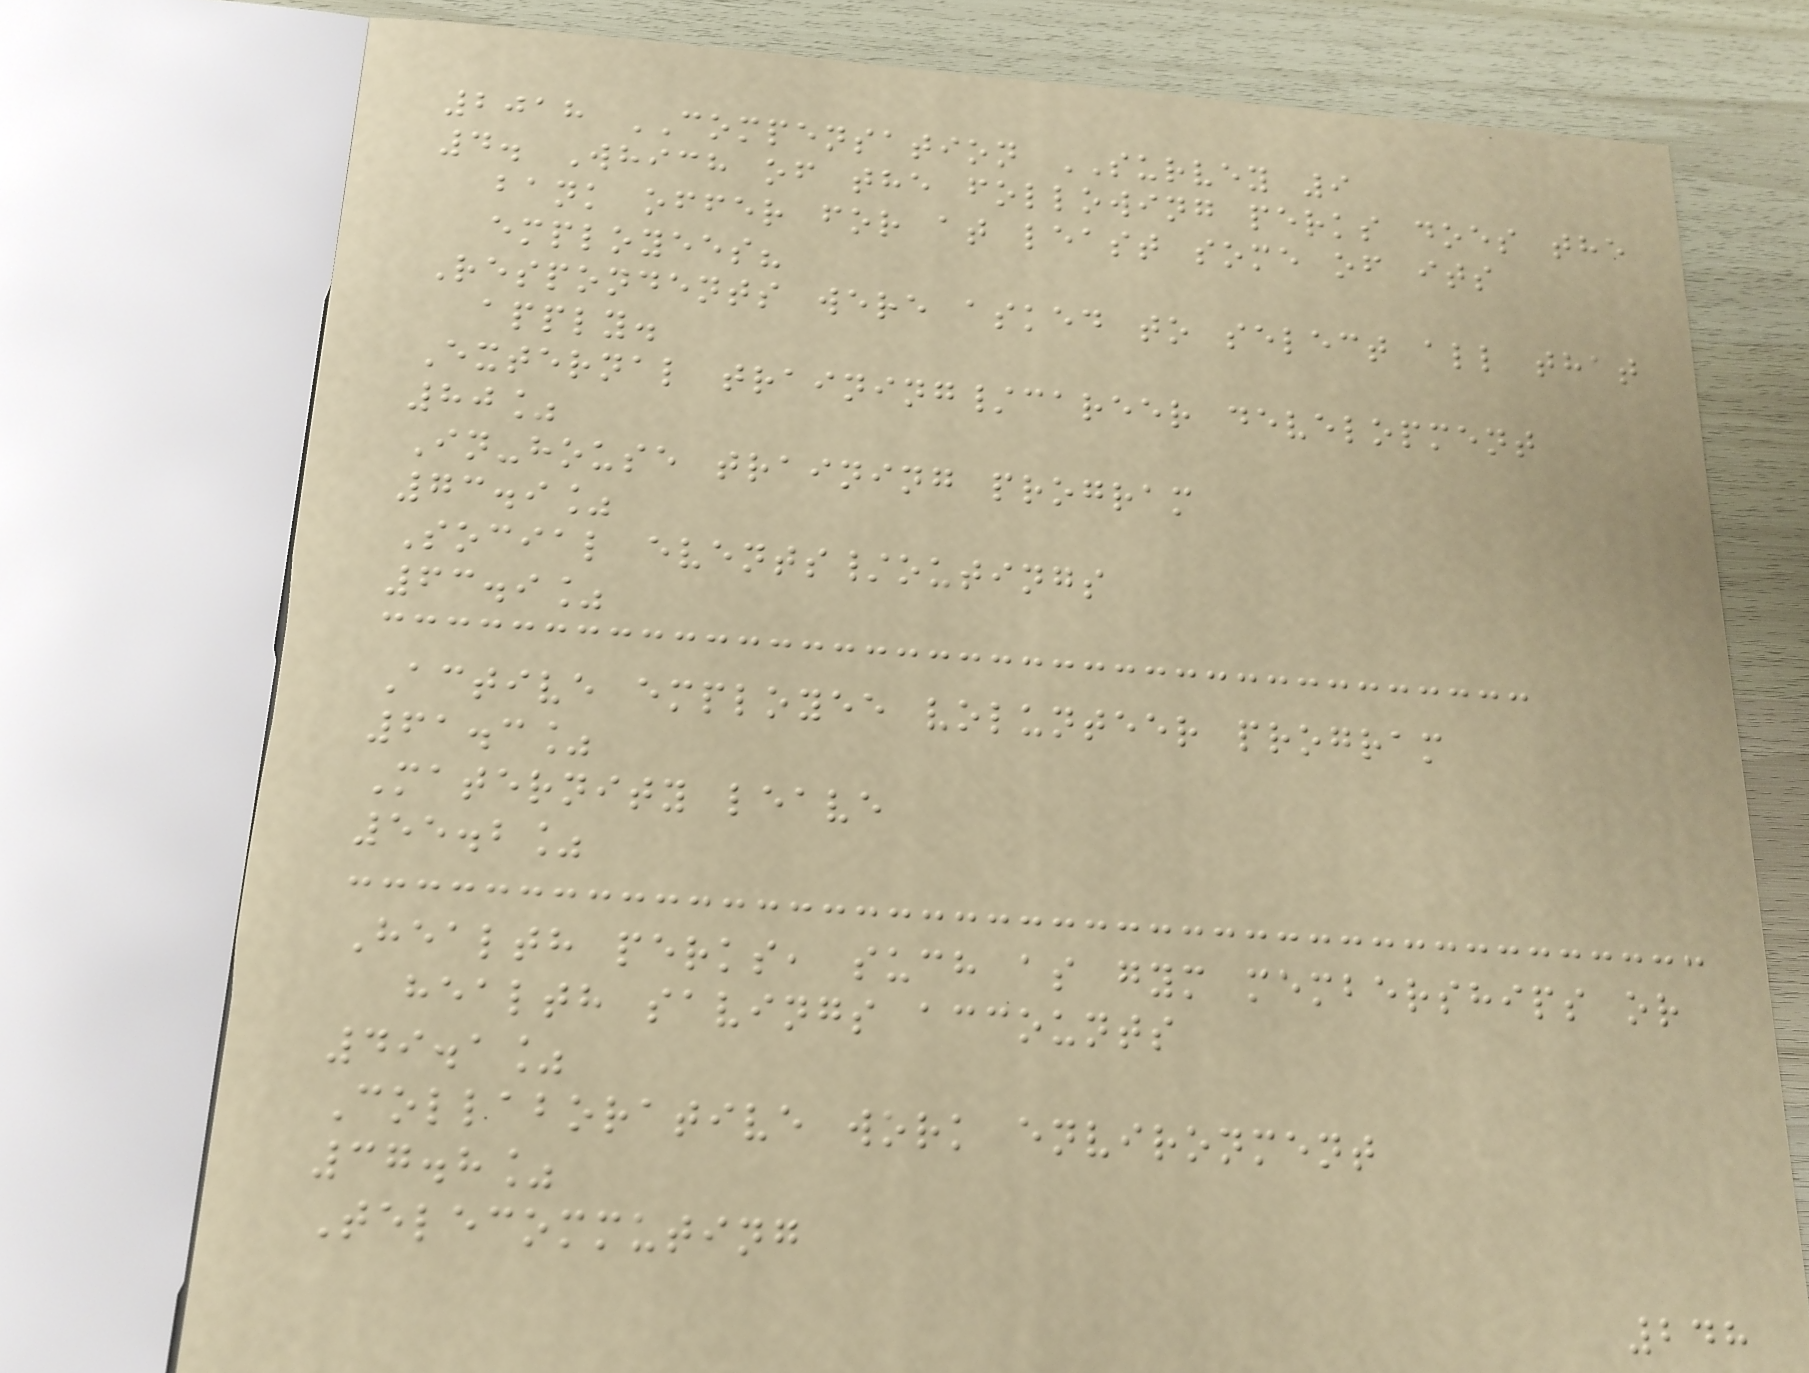2018 COMPENSATION SURVEY 9
4. Which of the following perks does the
bank offer for at least some of its
employees?
Respondents were asked to select all that
apply.
External training/career development
80%
In-house training program
73.9%
Social events/outings
63.9%
Active employee volunteer program
61.3%
Maternity leave
55.2%
Health perks, such as gym memberships or
health savings accounts
49.1%
Collaborative work environment
37.8%
Telecommuting
248
